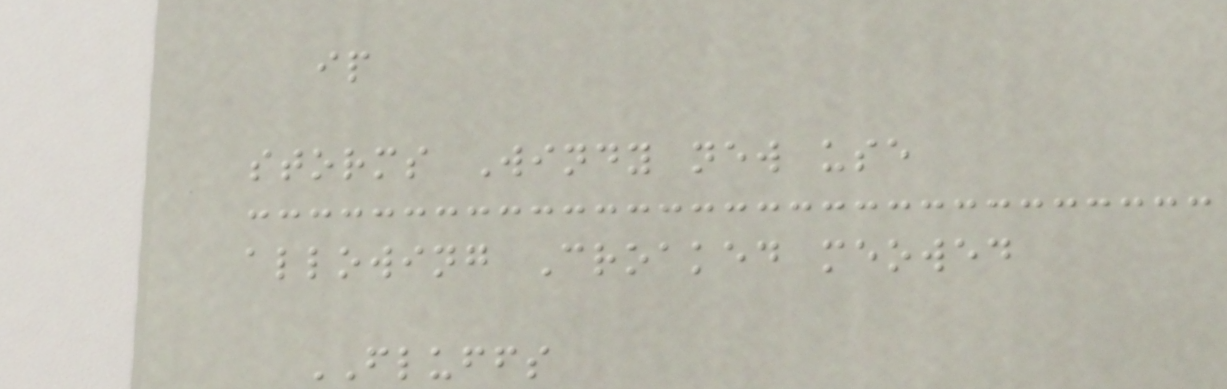ip
storms Windy new use
allowing Croaked meowed
FLUFFS
